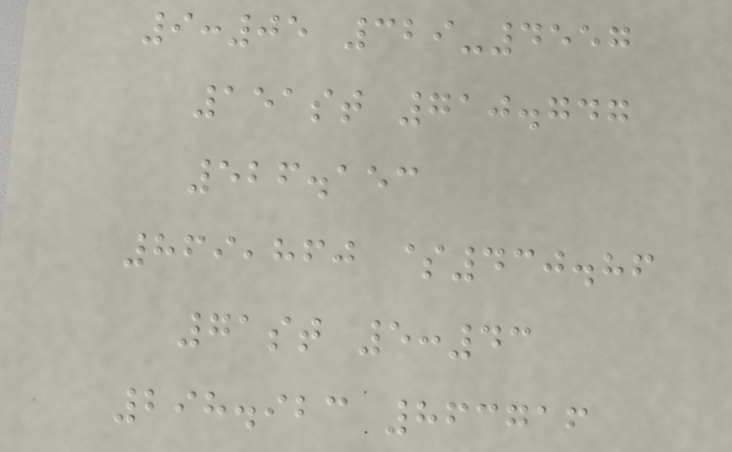9:05 329-4557
151st 710.747
526.153
869,860 $430.86
71st 5:43
298.923 863716
